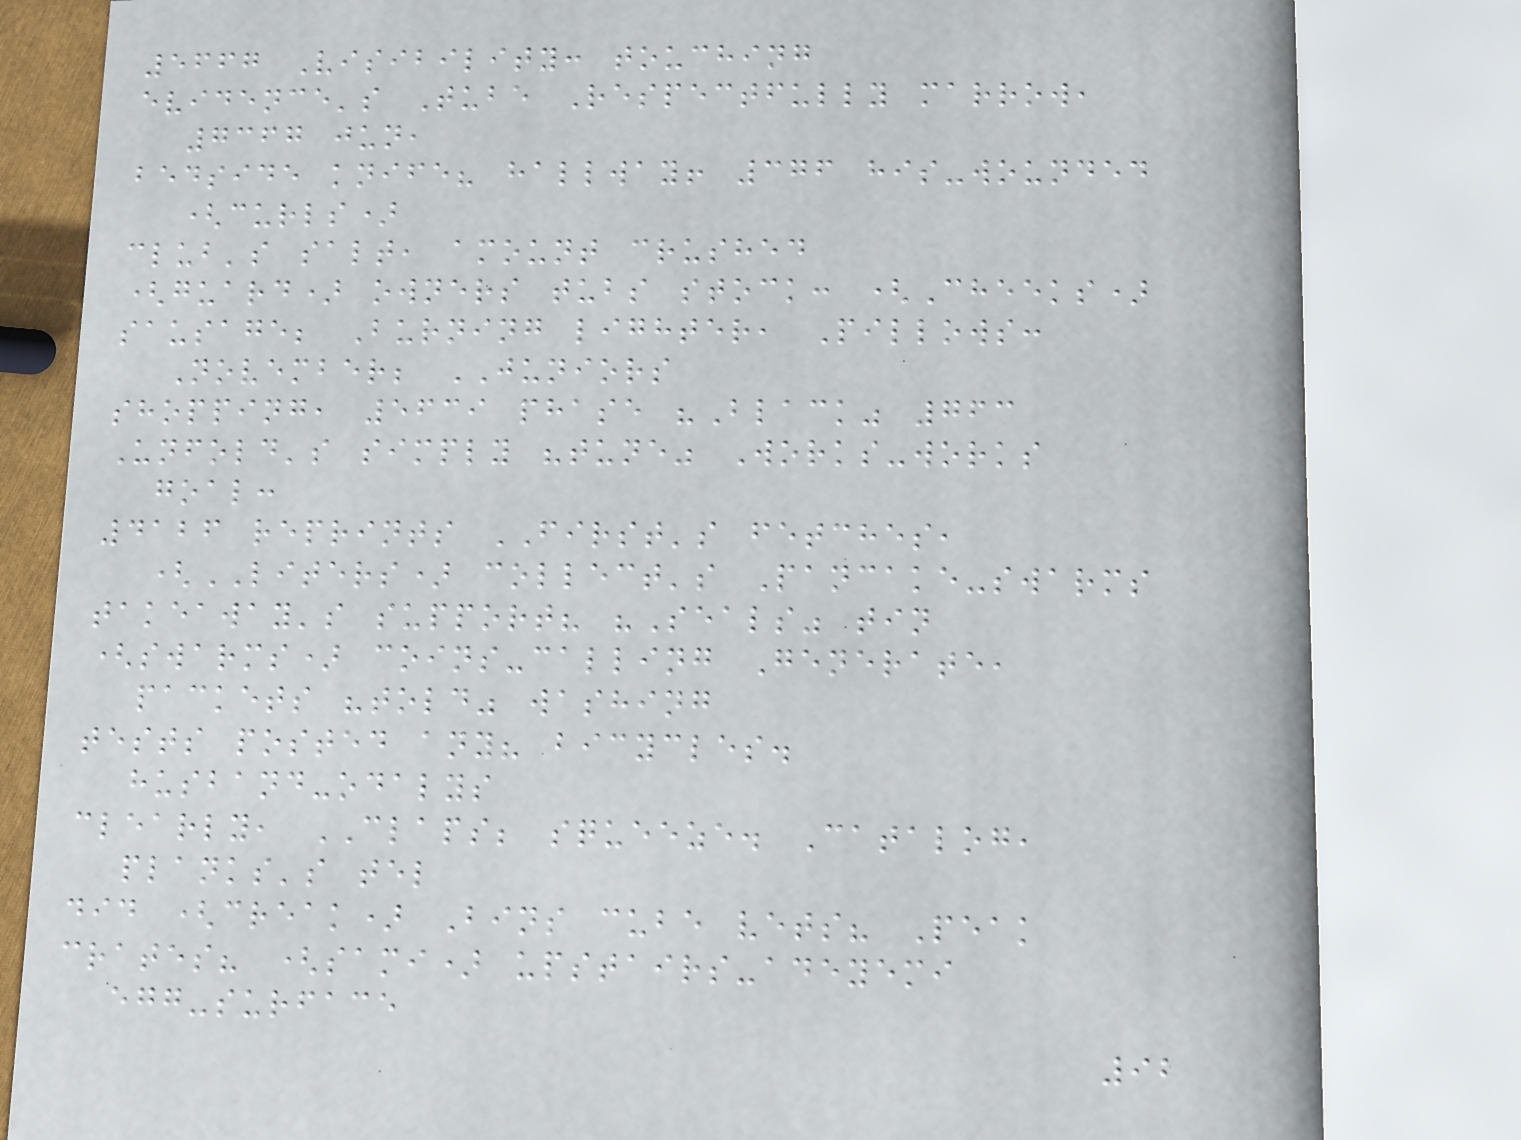5667 Visibility: touching
evidence's Tube Respectfully marrow,
7367 jun,
bedside knife? hallway! 376 his-wounded
(curls)
club's salt, amount crushed
(guard) owners tubs stock: (Cheeks)
sausage; Burning lighter, Pillows:
November; JUNIORS
shopping, 5639 phase "Black" 763
Unfold's simply "tune" Works-works
goal:
4126 reprints FIRST's fetches,
(LITERS) collect's Pancake-swarms
takeaway's support? "Seals" tin
(swarms) coins-calling Generate,
packets "told" washing
tests posted any? bicycles.
husband-odalys
clearly, CLAPS; squeeze. Catalog,
planks's tel
did (creak) Bins cube vets? Peak
crates? (sami) upstairs-adeyemi
egg-surface
92
